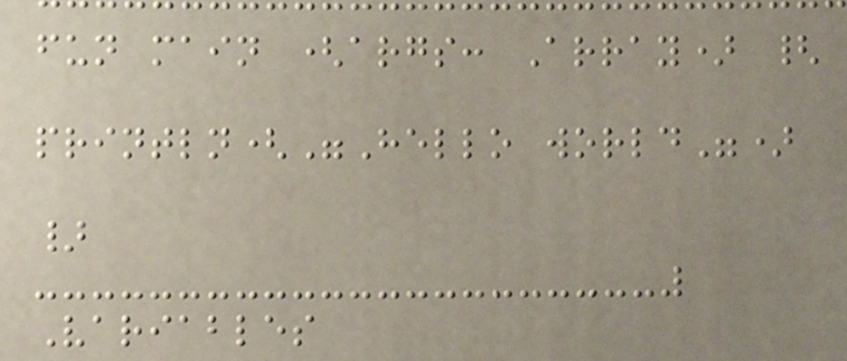fun main (args: Array) {
println("Hello world")
}
Variables
